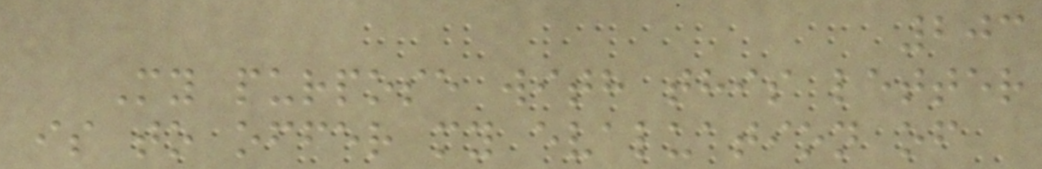203
My purpose with this letter
is to offer my evaluation of
